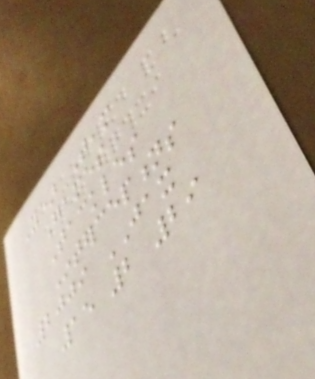Year Team
Games
Tackles
Interceptions
2009 JAX
15 2 29
